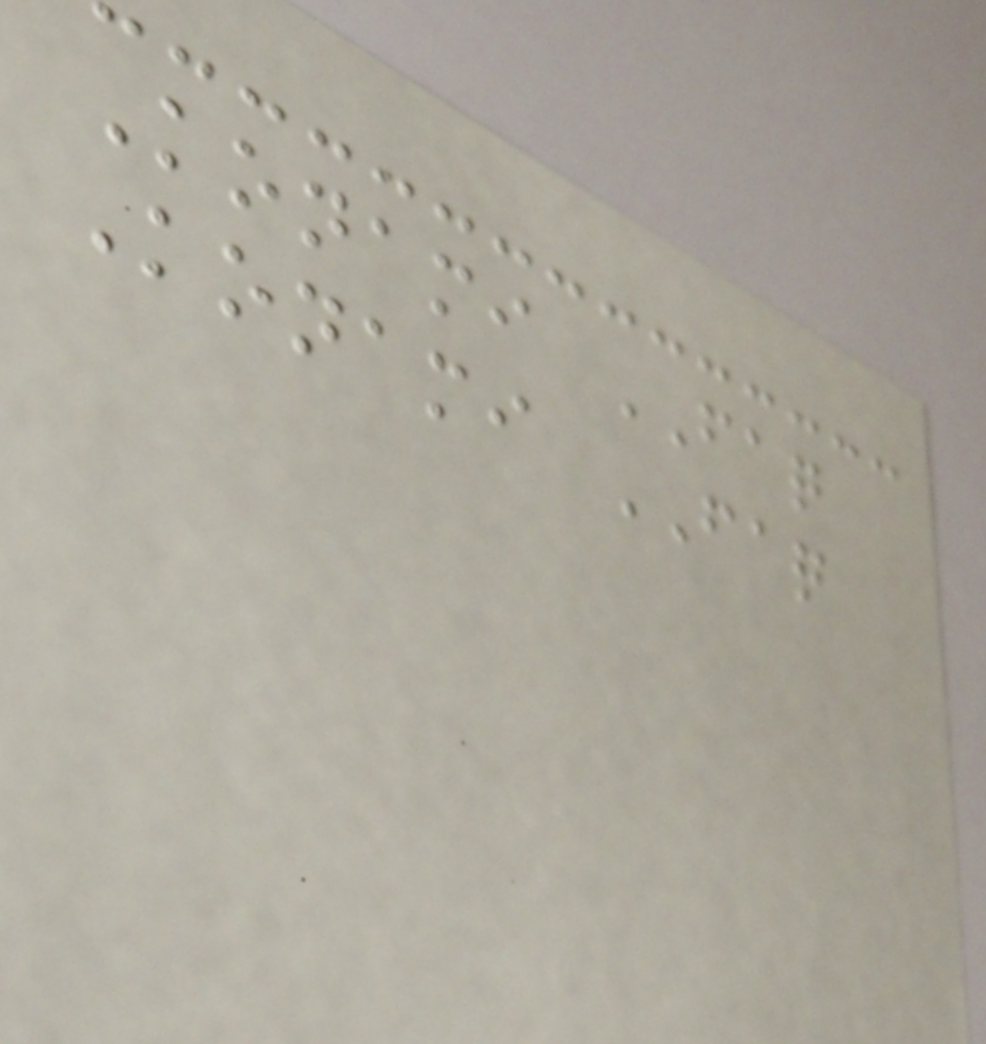Konami FAQ
Konami FAQ
